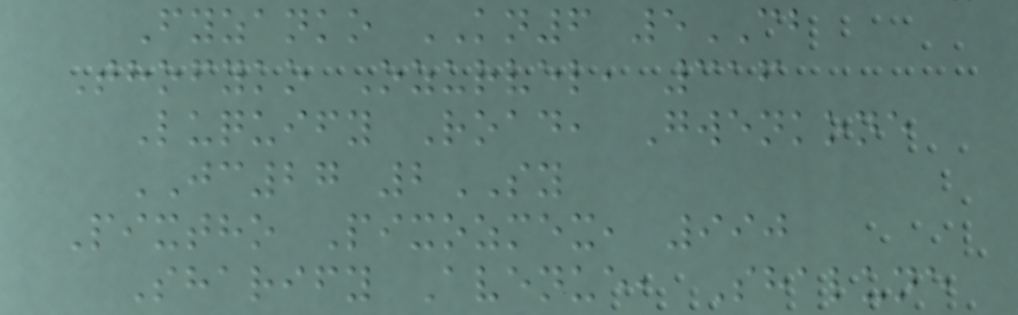Fyzanko KN6 5CB
Thofyko Ozurvel, 316
Luquify Road, Gwenkone
JC27 2SY
Pixtho Pixozmex, 990
Sharify Avenue, Shalune
